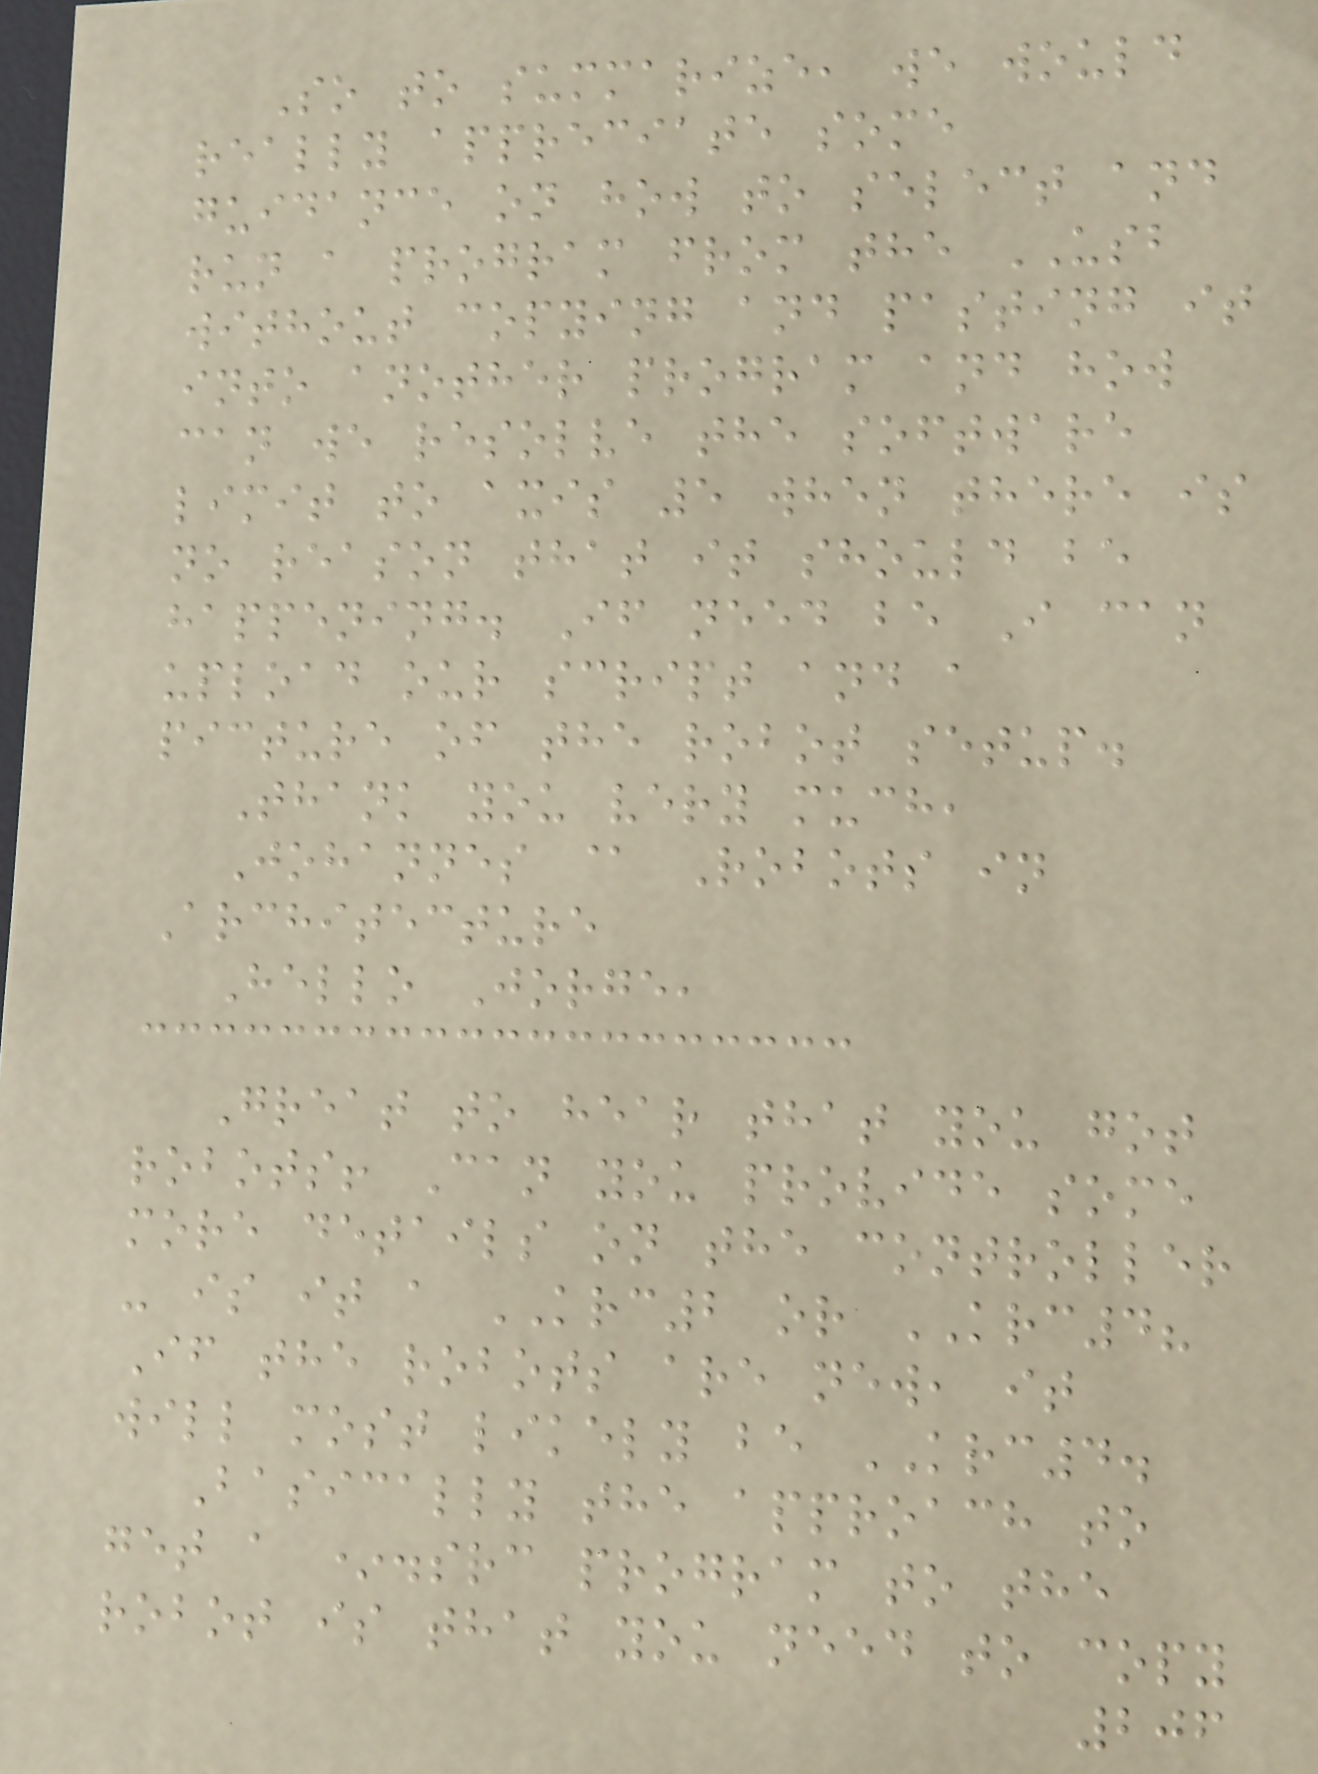So to summarize, we would
really appreciate some
guidance on how to select and
run a program from the USB
without copying and pasting it
into another program and how
can we resolve the software
limit to axis 5 when there is
no reason that it should be
happening. If need be I can
upload our script and a
picture of the robot setup.
Thank you very much,
Johannes @ Robots in
Architecture
Hello Jorge,
Great to hear that you got
robots! Can you provide some
more details on the controller
- is it a KRC2 or KRC4?
If the robots are new, it
will most likely be KRC4.
Basically the approach to
get a *.src program to the
robot is that you need to copy
206
